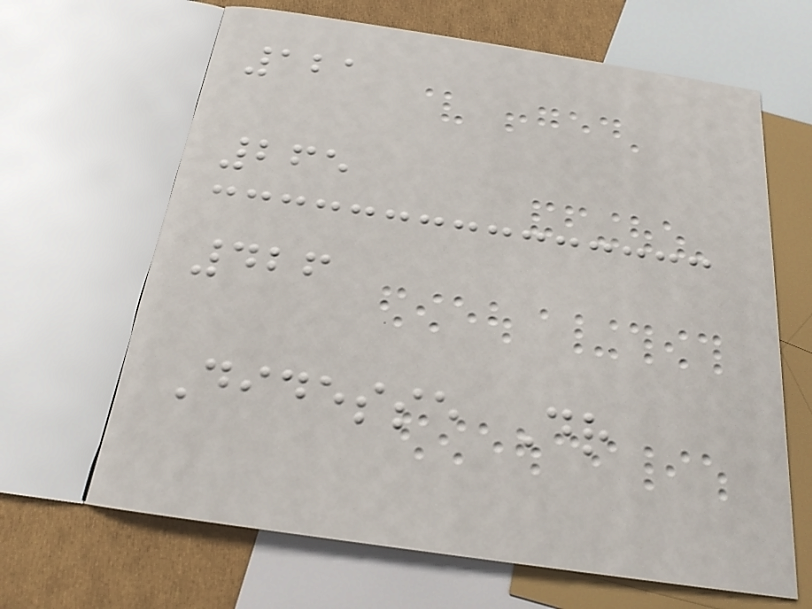121
265
426
Didesse Dr
